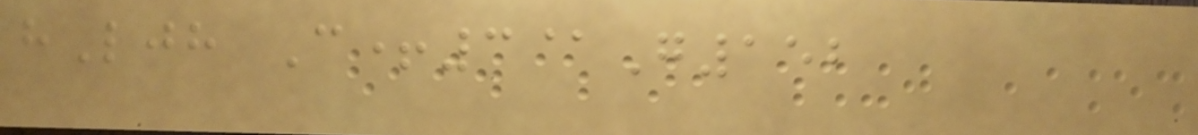hLjh C+3@G152
